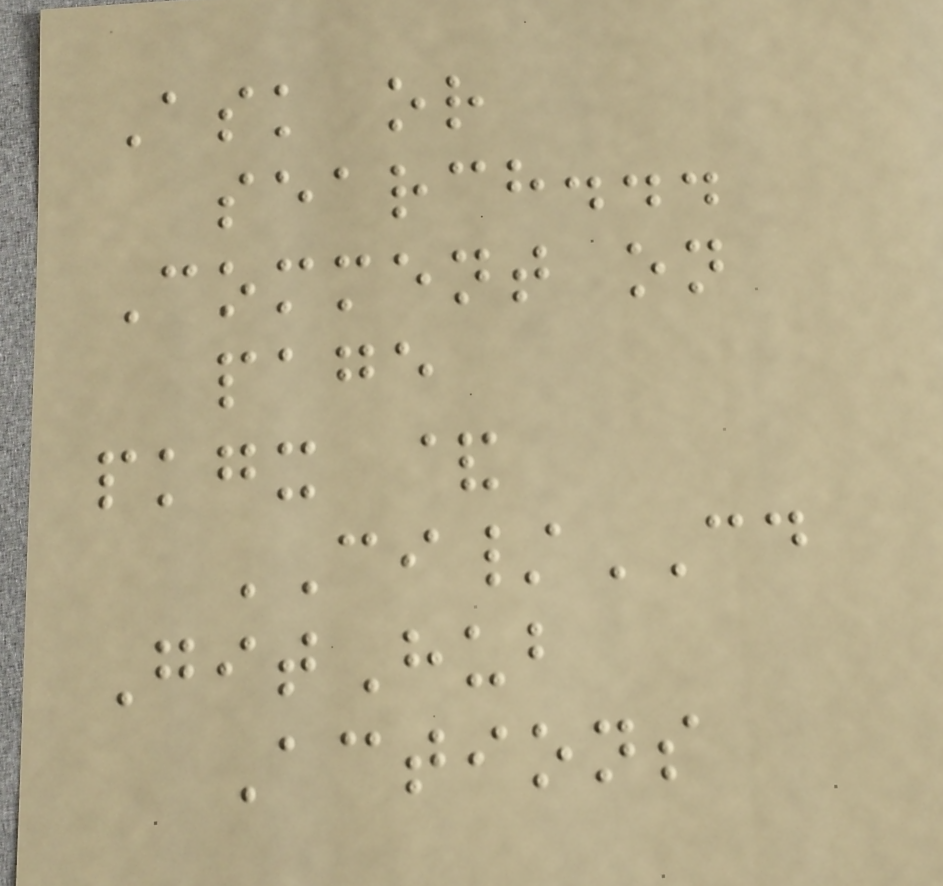Ask or
search...
Comment on
page
pkgx &
CI/CD
GitHub
Actions
